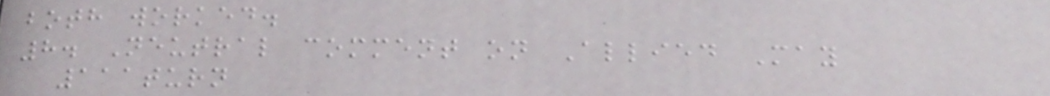both worked.
8. Neutral comment on Allied May
111turn
